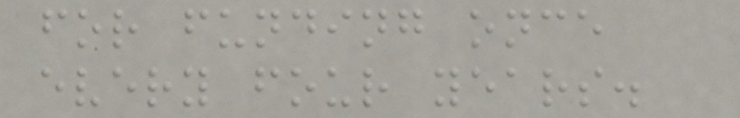for funding once
every four years.
